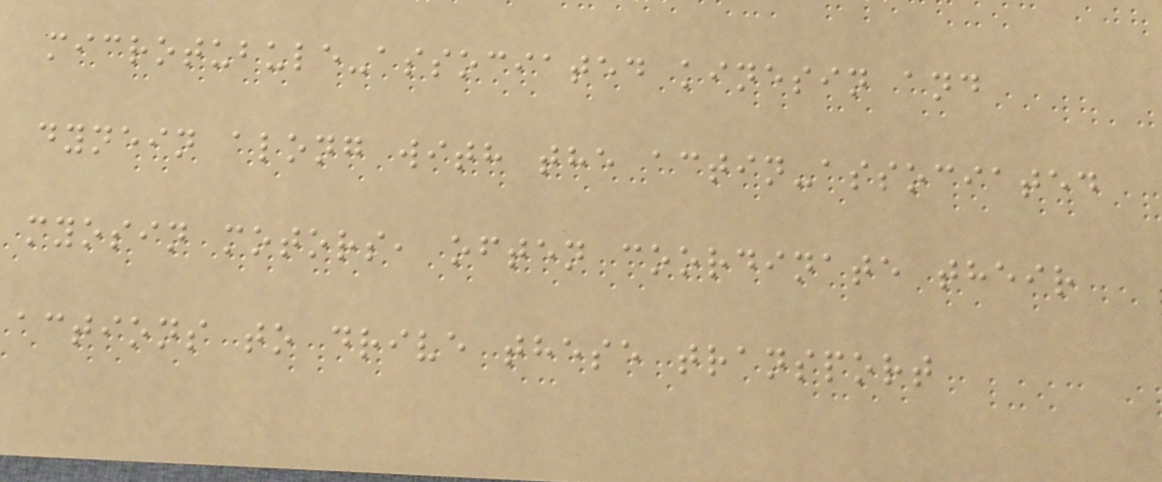microtubule-associated kinesin and
dynein along with the actin-associated
myosin motors, often coordinate their
actions to drive these transport
